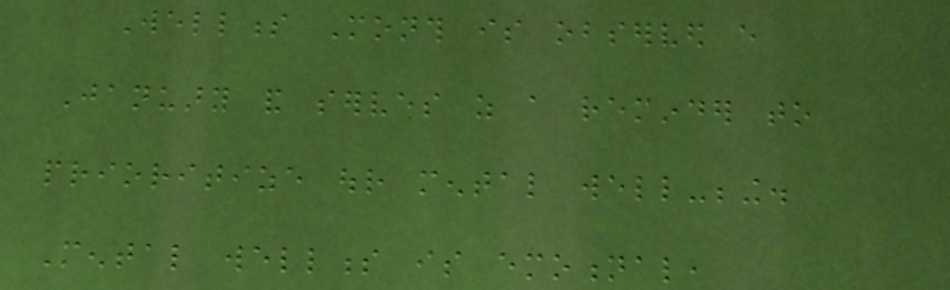Wellness Month is observed every
January and serves as a reminder to
prioritize our mental well-being.
Mental wellness is emotional,
